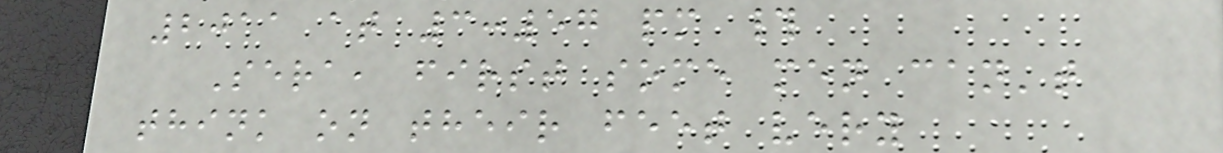2011 at 3:57 pm #
Sera, first some men can't
think on their feet very
